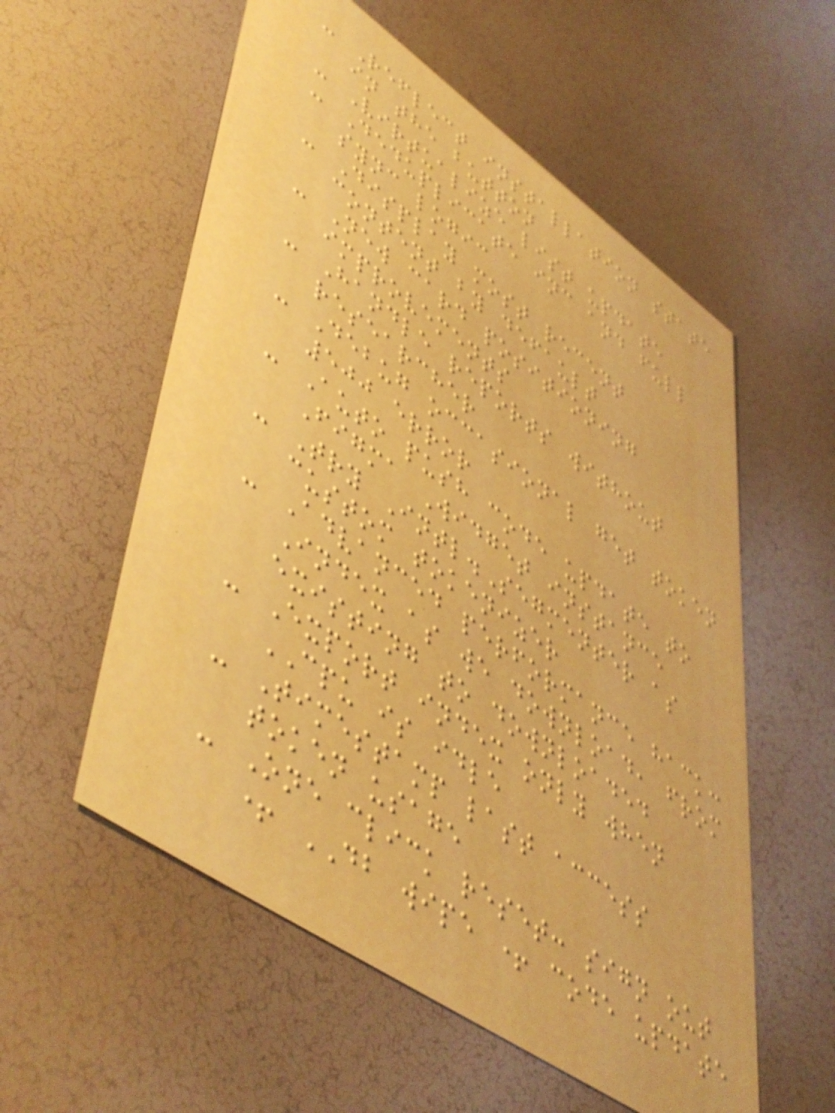- Reflect installation state
in the button
- Virtualize list update
- Deduplicate inc and full
sync logic
- Display most recent
content by default
- New card positioning
improvements
- Handle reports without
researcher
- Debug occasional get token
500 error
- Auto push code update to
Figma Widget instance
- Try Intl.Segmenter as
custom tokenizer
- Advanced performance hack:
Index as we download, from
existing to downloaded
- Export index only when
CPU is idle
- Timestamp last access
token usage
- One click reset: sign out
+ DB wipe + code update
